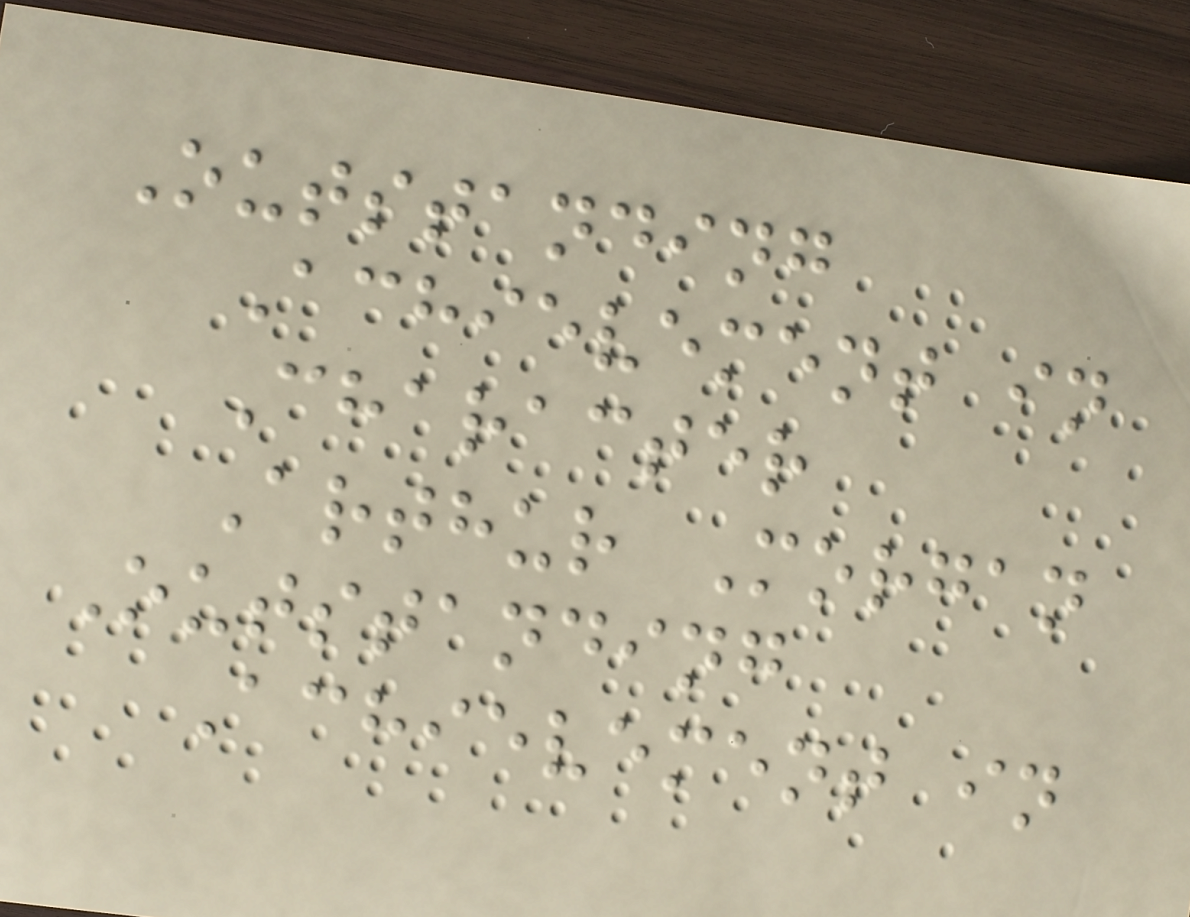Outstanding
Achievement in
Character
Arthur Morgan
Outstanding
Achievement in
